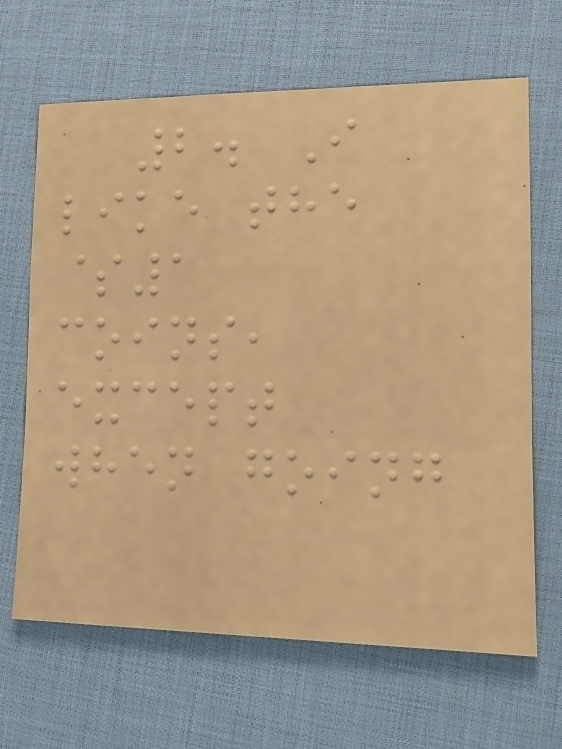2. I
like the
$1
coins,
except
when going
